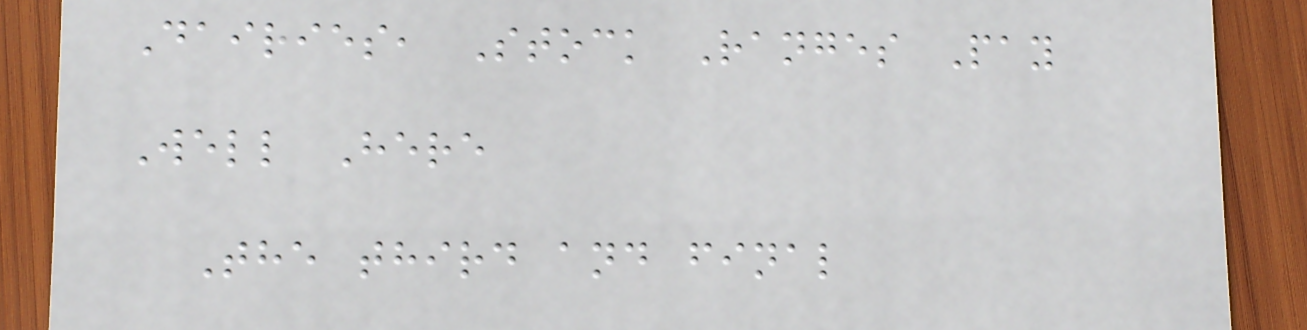Dairies, Stock Ranges Pay
Well Here
The third and final
